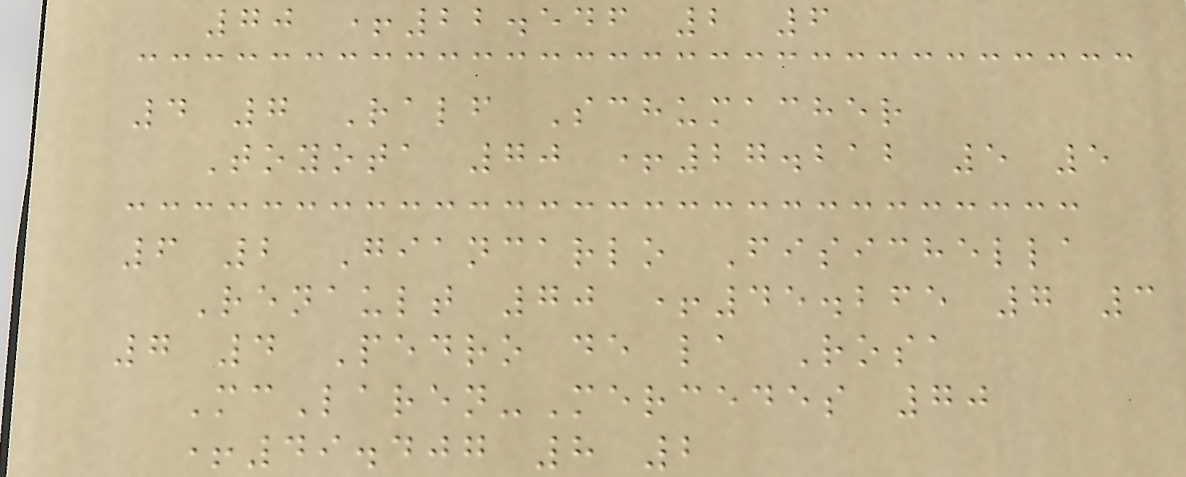70 +22.546 2 6
4 7 Ralf Schumacher
Toyota 70 +27.212 5 5
6 2 Giancarlo Fisichella
Renault 70 +45.265 7 3
7 4 Pedro de la Rosa
McLaren-Mercedes 70
+49.407 8 2
